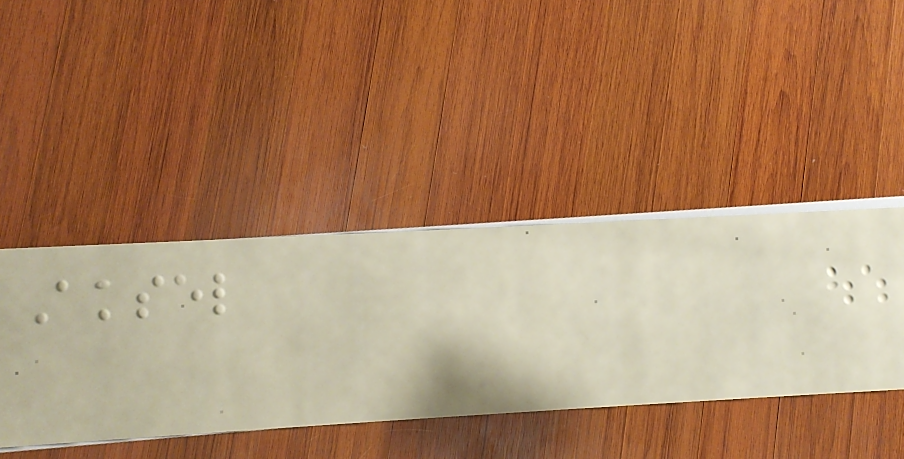Aksel
